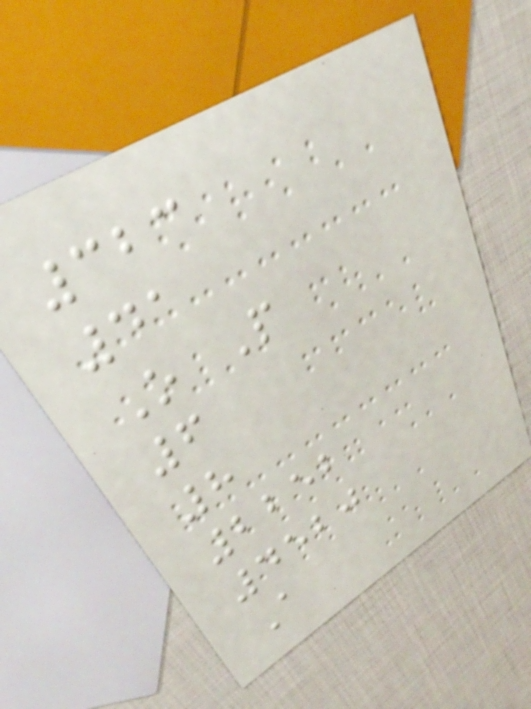323
41
O P
6
8
2252
4520
A
